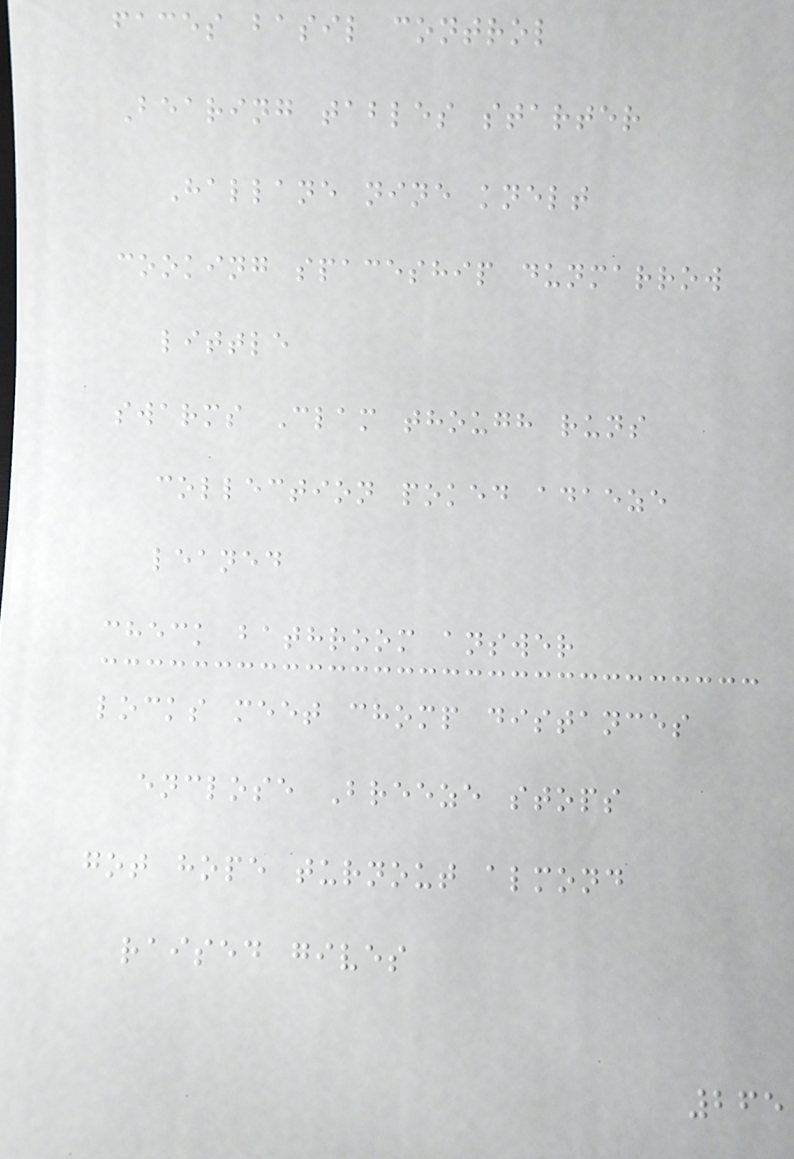faces basil control
Bearing tables starter
Hallane nine knelt
cooking spaceship dunmarrow
little
swarms Clam though runs
collection poked adaeze
leaned
check bathroom answer
locks meet chomp distances
enclose Breeze stops
got hope turnout almond
raised gives
265
